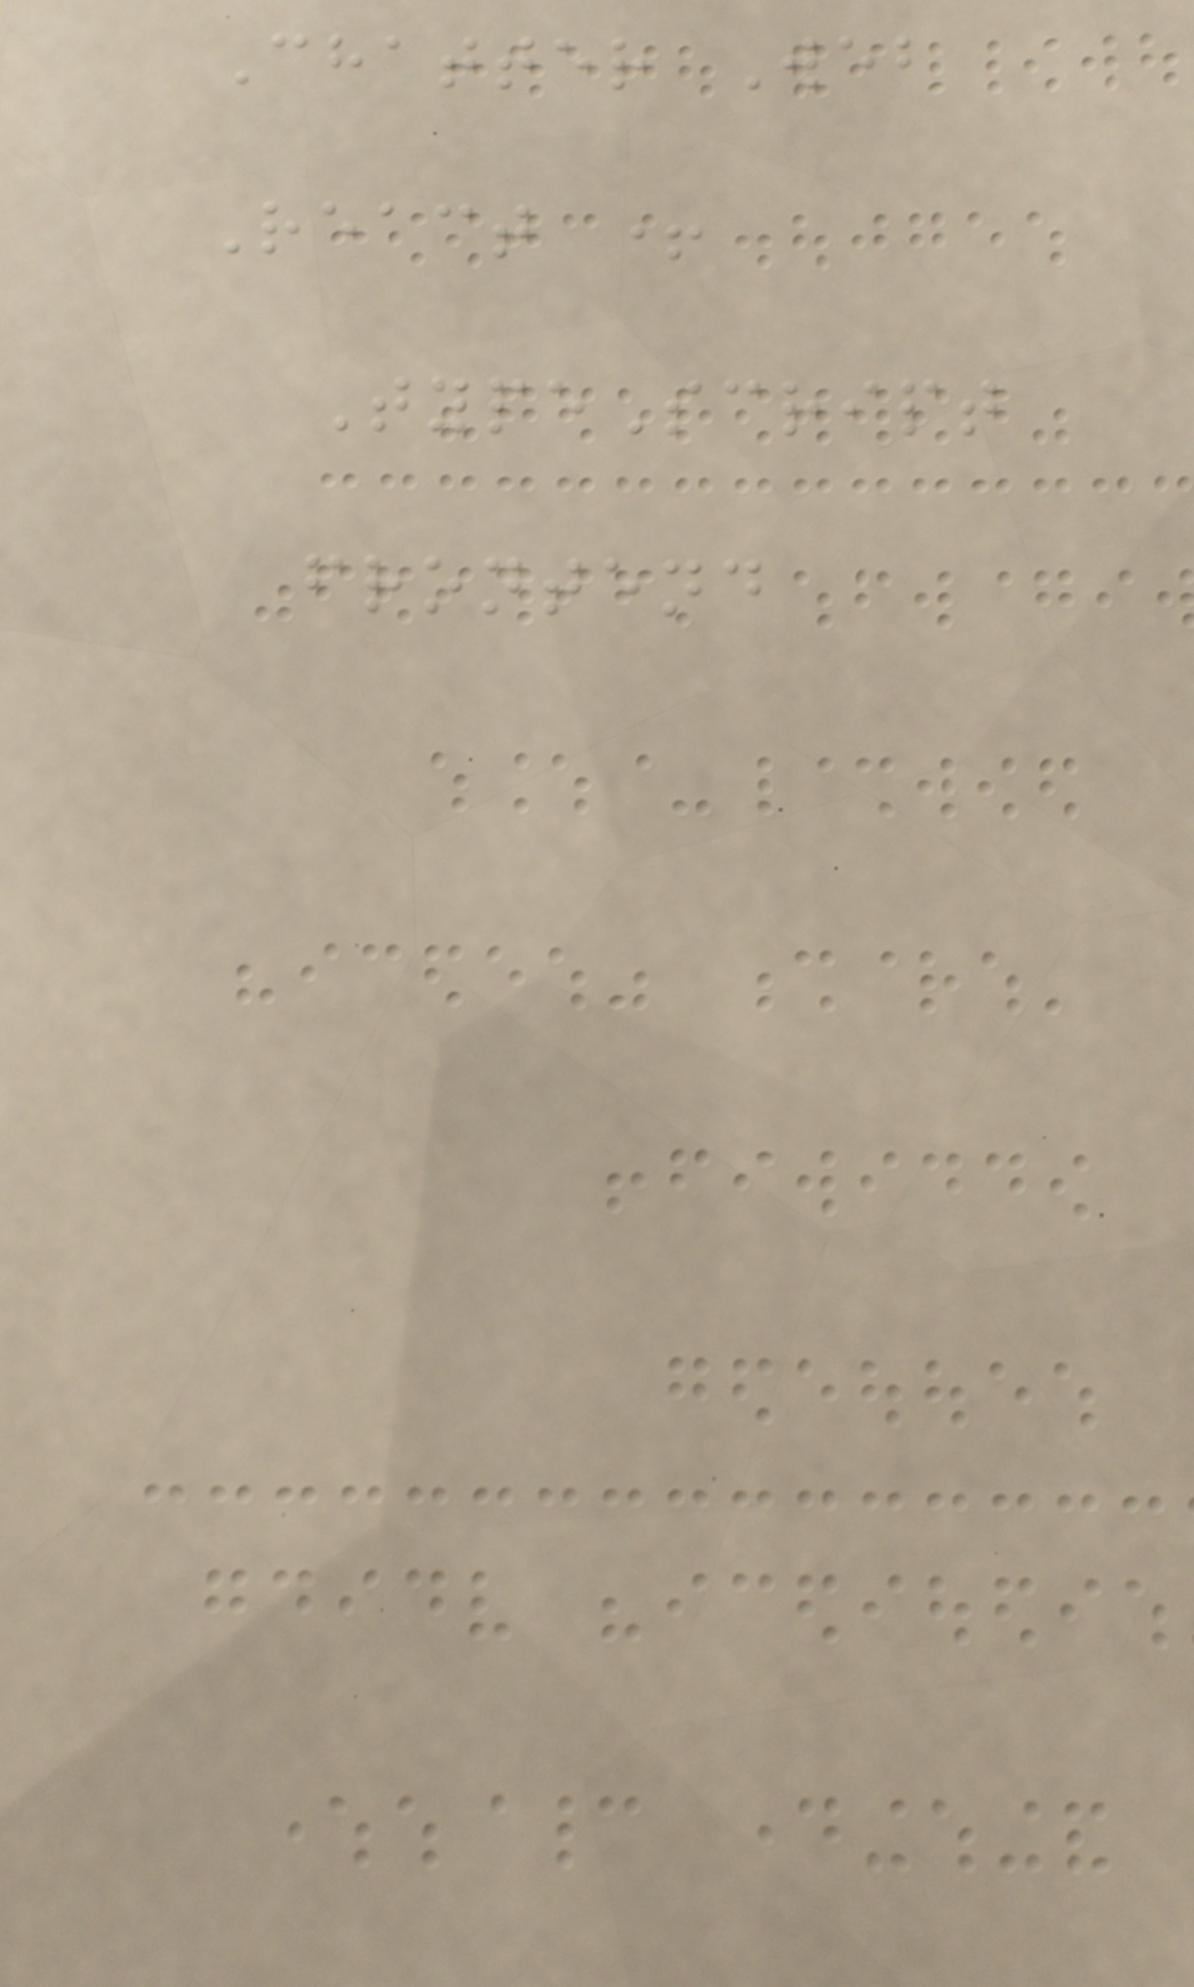Chatter Web
React +
TypeScript
frontend
